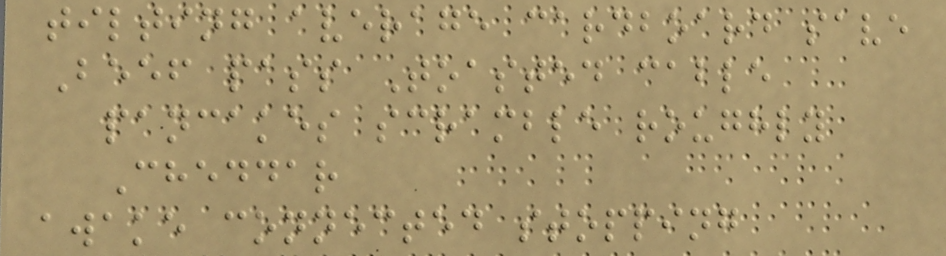tilting average cardboard save
Beef pass Toasted cable
pancakes scramble roughly
Cheddar
awake connected stopping
